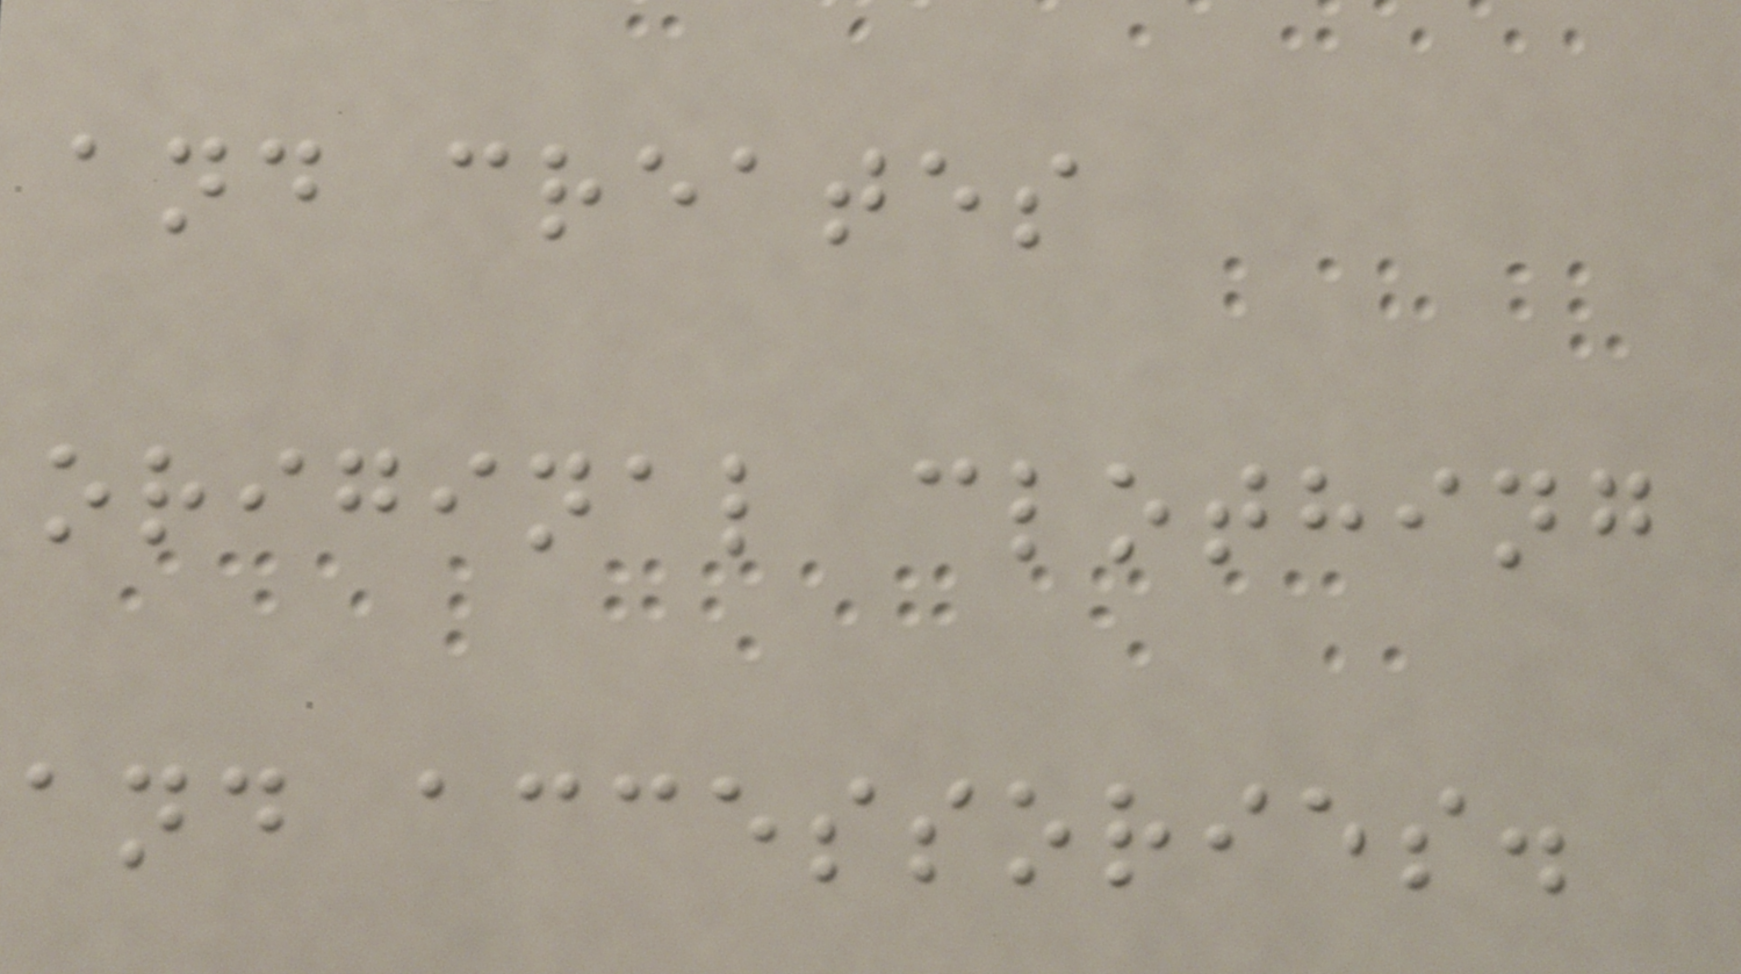and creates
original clothing
and accessories.
